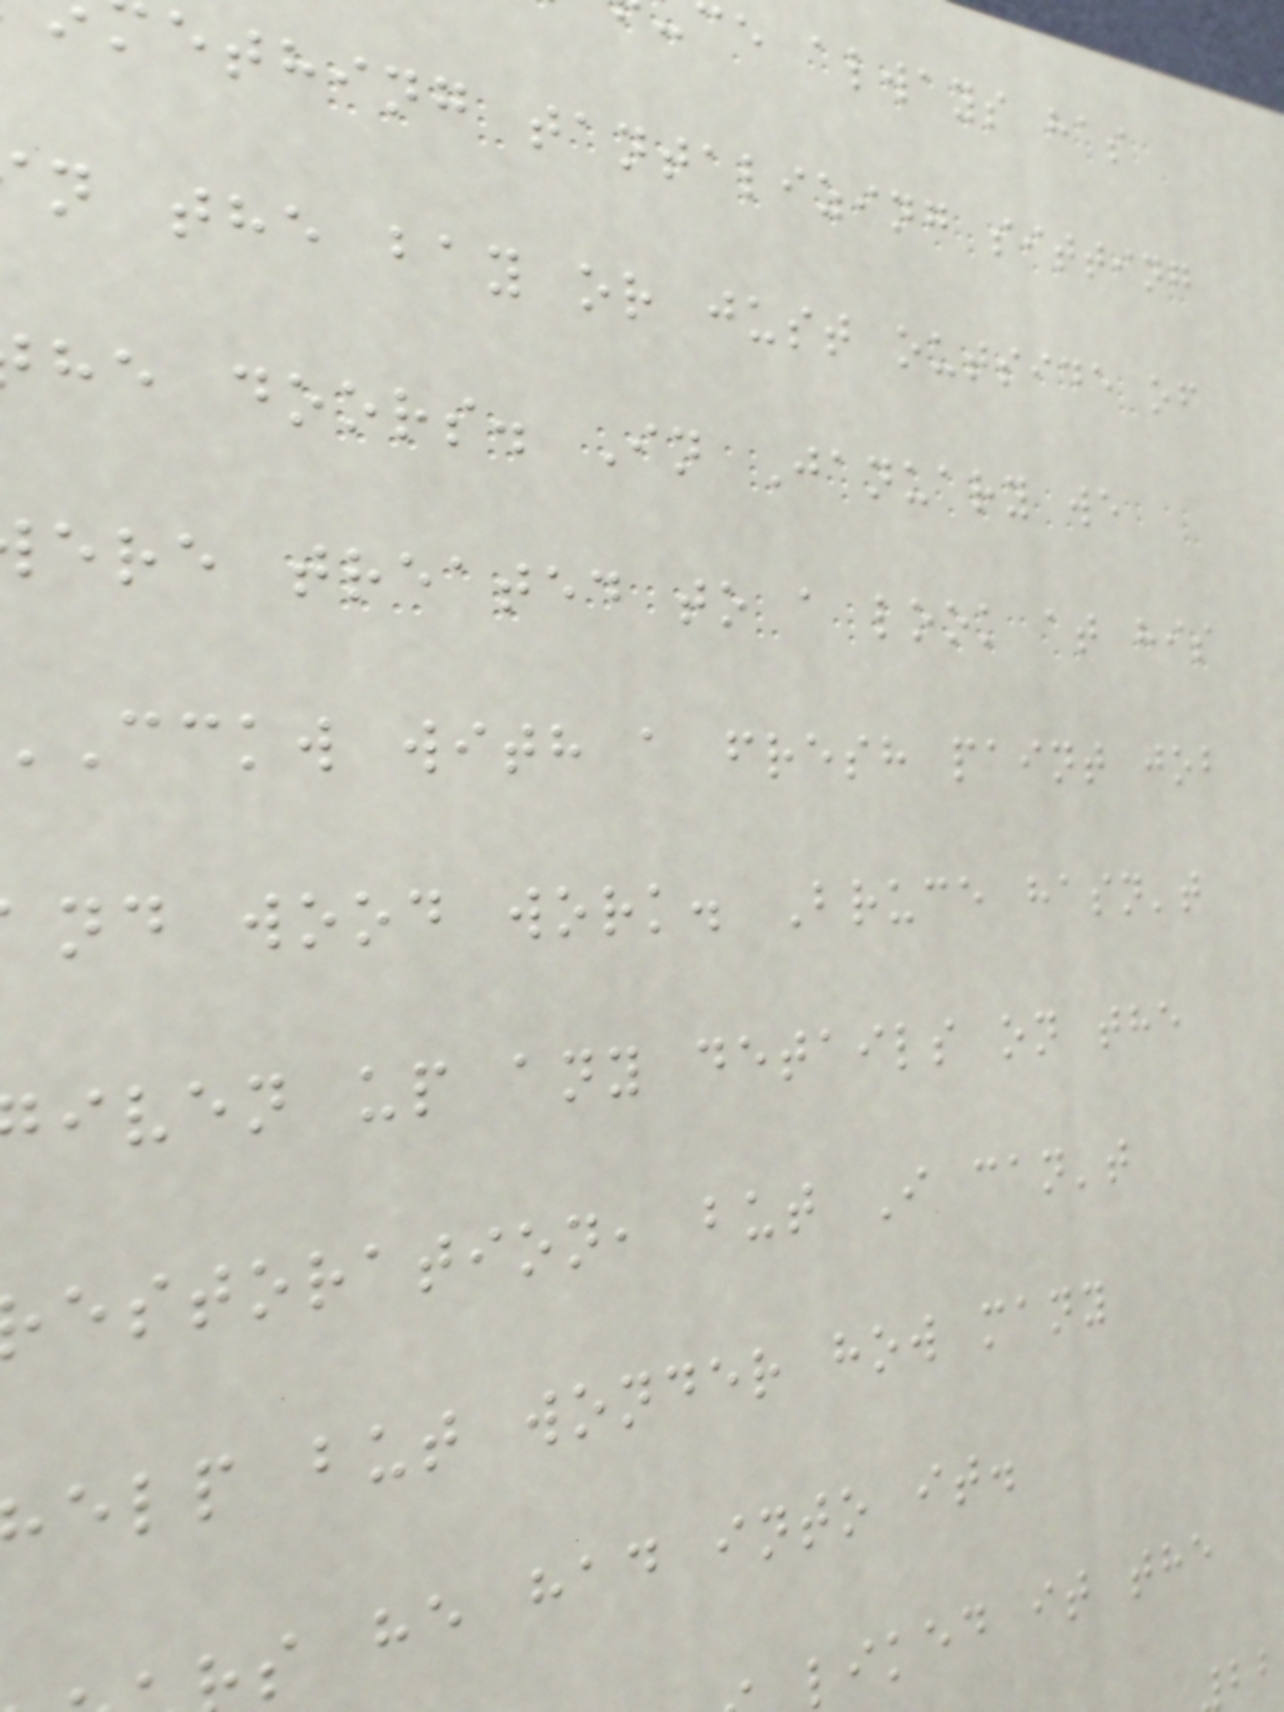ce always has
ething tantalizing sitting
n the bay or just outside of
he doors. In January we
ere treated to a look at his
cckw with a fresh paint job
nd wood work. Bruce hasn't
iven up any details on the
estoration, but I can't
elp but wonder how many
s he had into it.
liked it the
